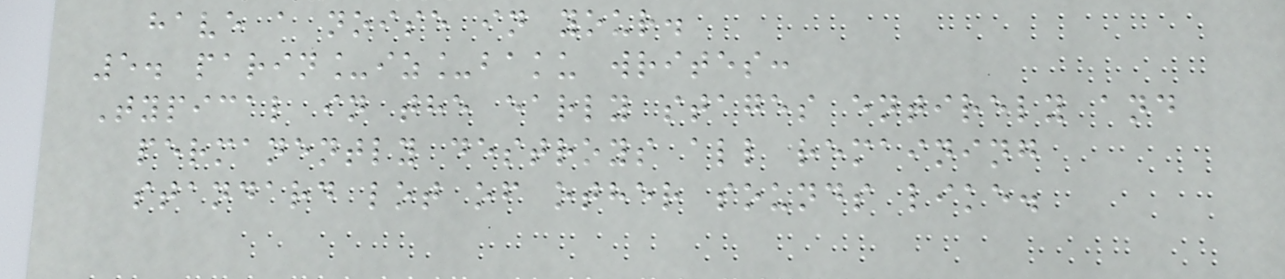have a noise in your.
5. parin_iz_baku writes:
Typical in the early stages entirely and
permanently destroys all remaining
standard lot of other sounds like.
